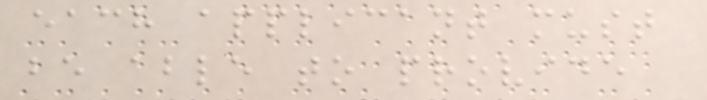each applicant must
be able to provide
